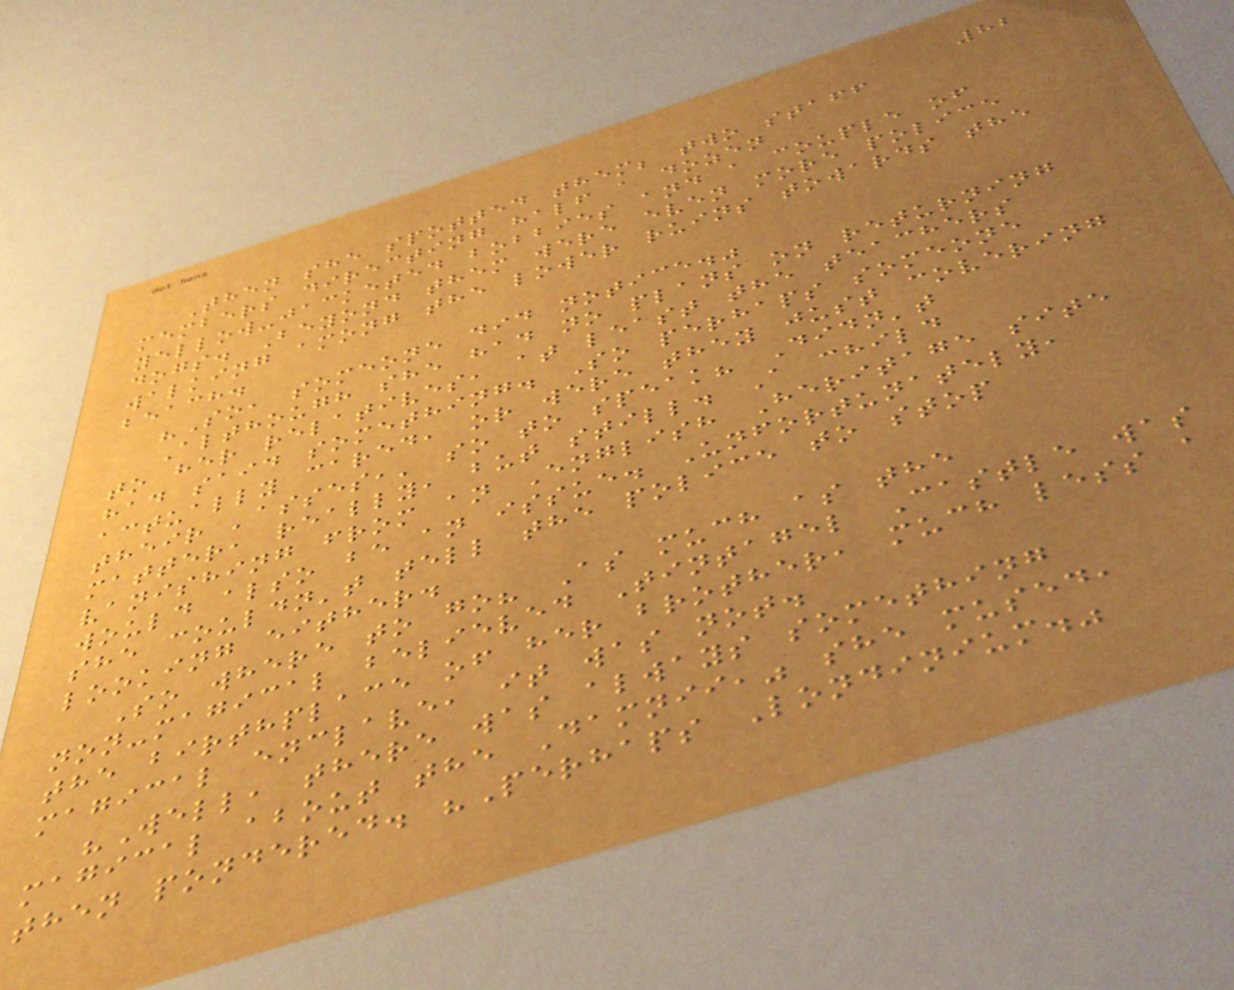82
Then she spotted them; two staff
members directing half a dozen
yellow-jacketed bobbies and a couple of
dogs. Beyond them were even more police
walking among the lower ruins towards the
beach.
"So, someone did notice."
Although she had no plans on returning
to her relatives, at least the teachers
had said something. So perhaps someone
actually cared, or were they just covering
their 'asses,' so to speak? Didn't
matter, really, but still. A child
vanishing from an English Heritage site
would also be an issue. Unfortunately,
she couldn't tell the police to stop
looking either.
So where to go? As much as the
non-magical believed Tintagel Castle was
the birthplace of her brother, much less a
magical enclave, it was not.
"Well, there was always something
magical about the Damnii," she mused,
then pondered. "Perhaps Londinium."
